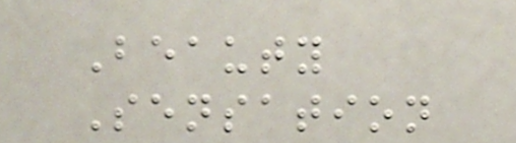Beauty
Sensation
